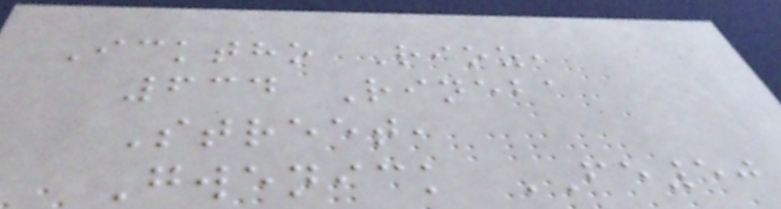Icktho Rioz,
634 Rineba
Street,
Gwenick FE50
